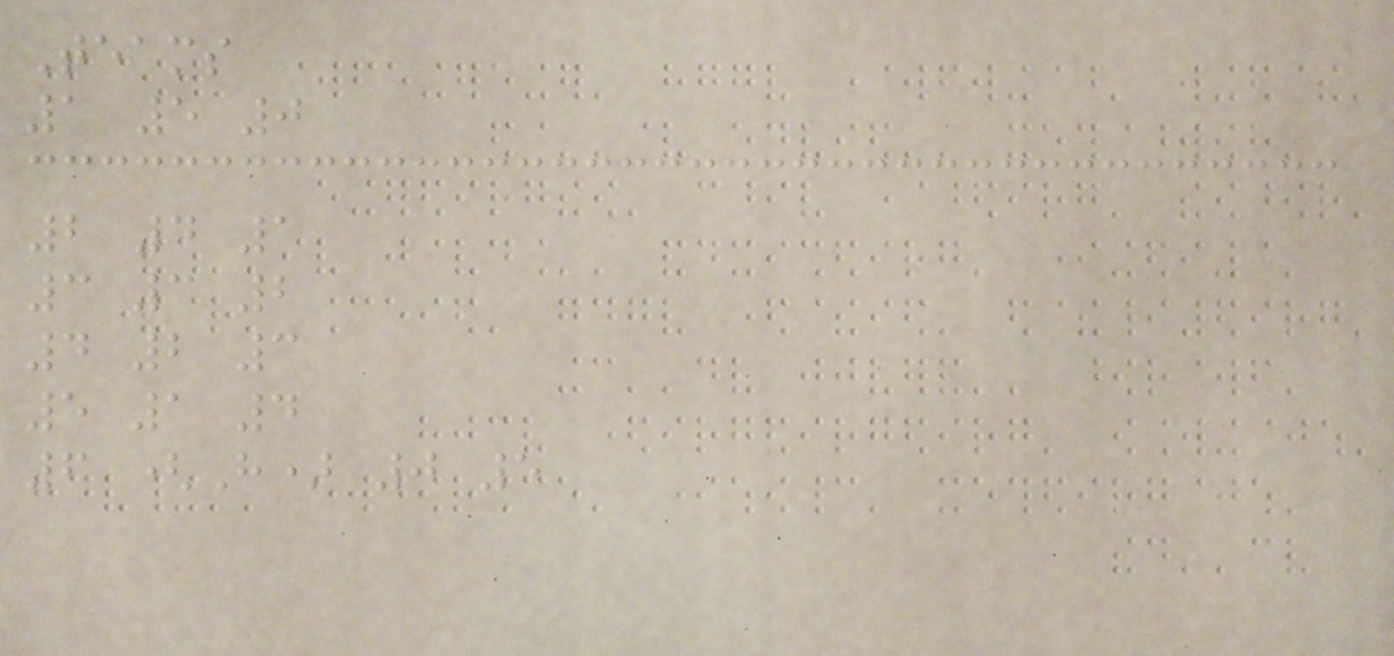Teams
1 5 0
2 4 1
3 3 2
4 2 3
5 1 4
6 (H) 0 5
